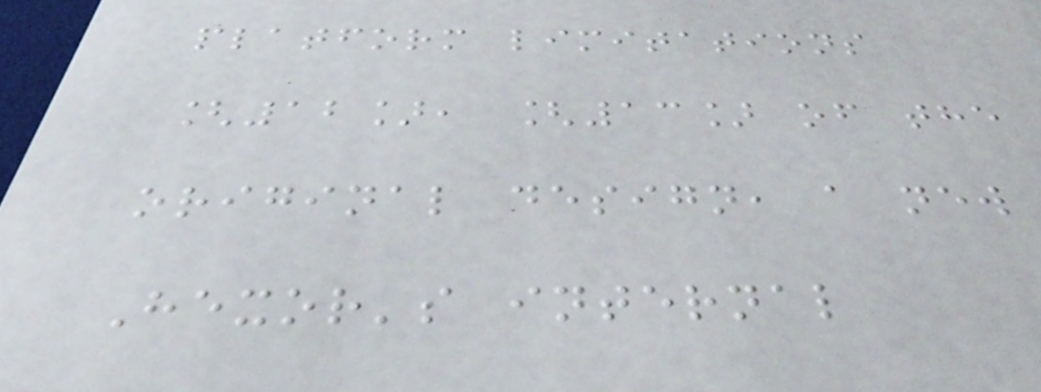platform limitations
[12], [13] of the
original design, a new
Hexor's internal
